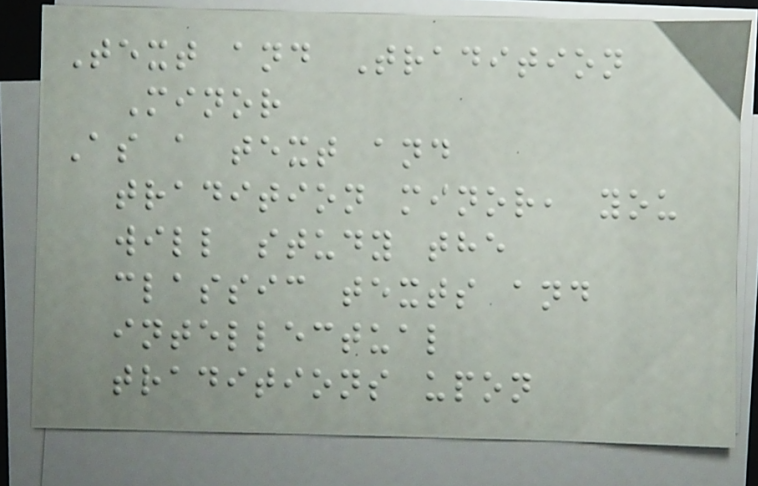Text and Tradition
Minor
As a text and
tradition minor, you
will study the
classic texts and
intellectual
traditions upon
